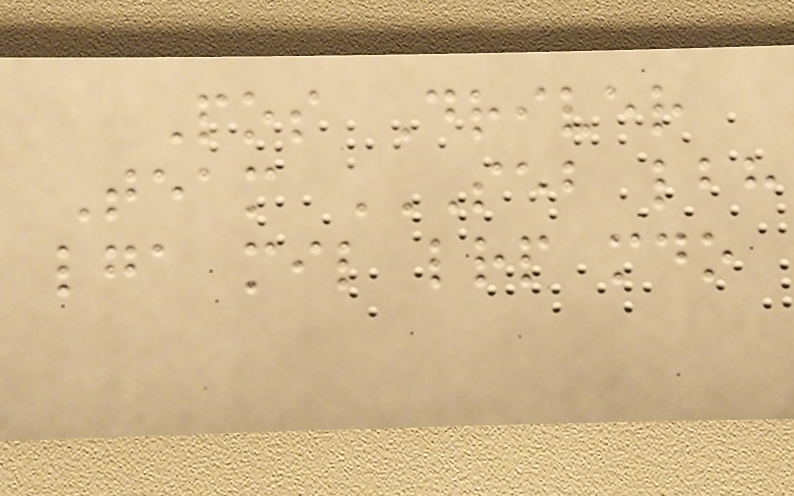Pos Driver
Team SEB LBH
LGA MIL LRP MDO
